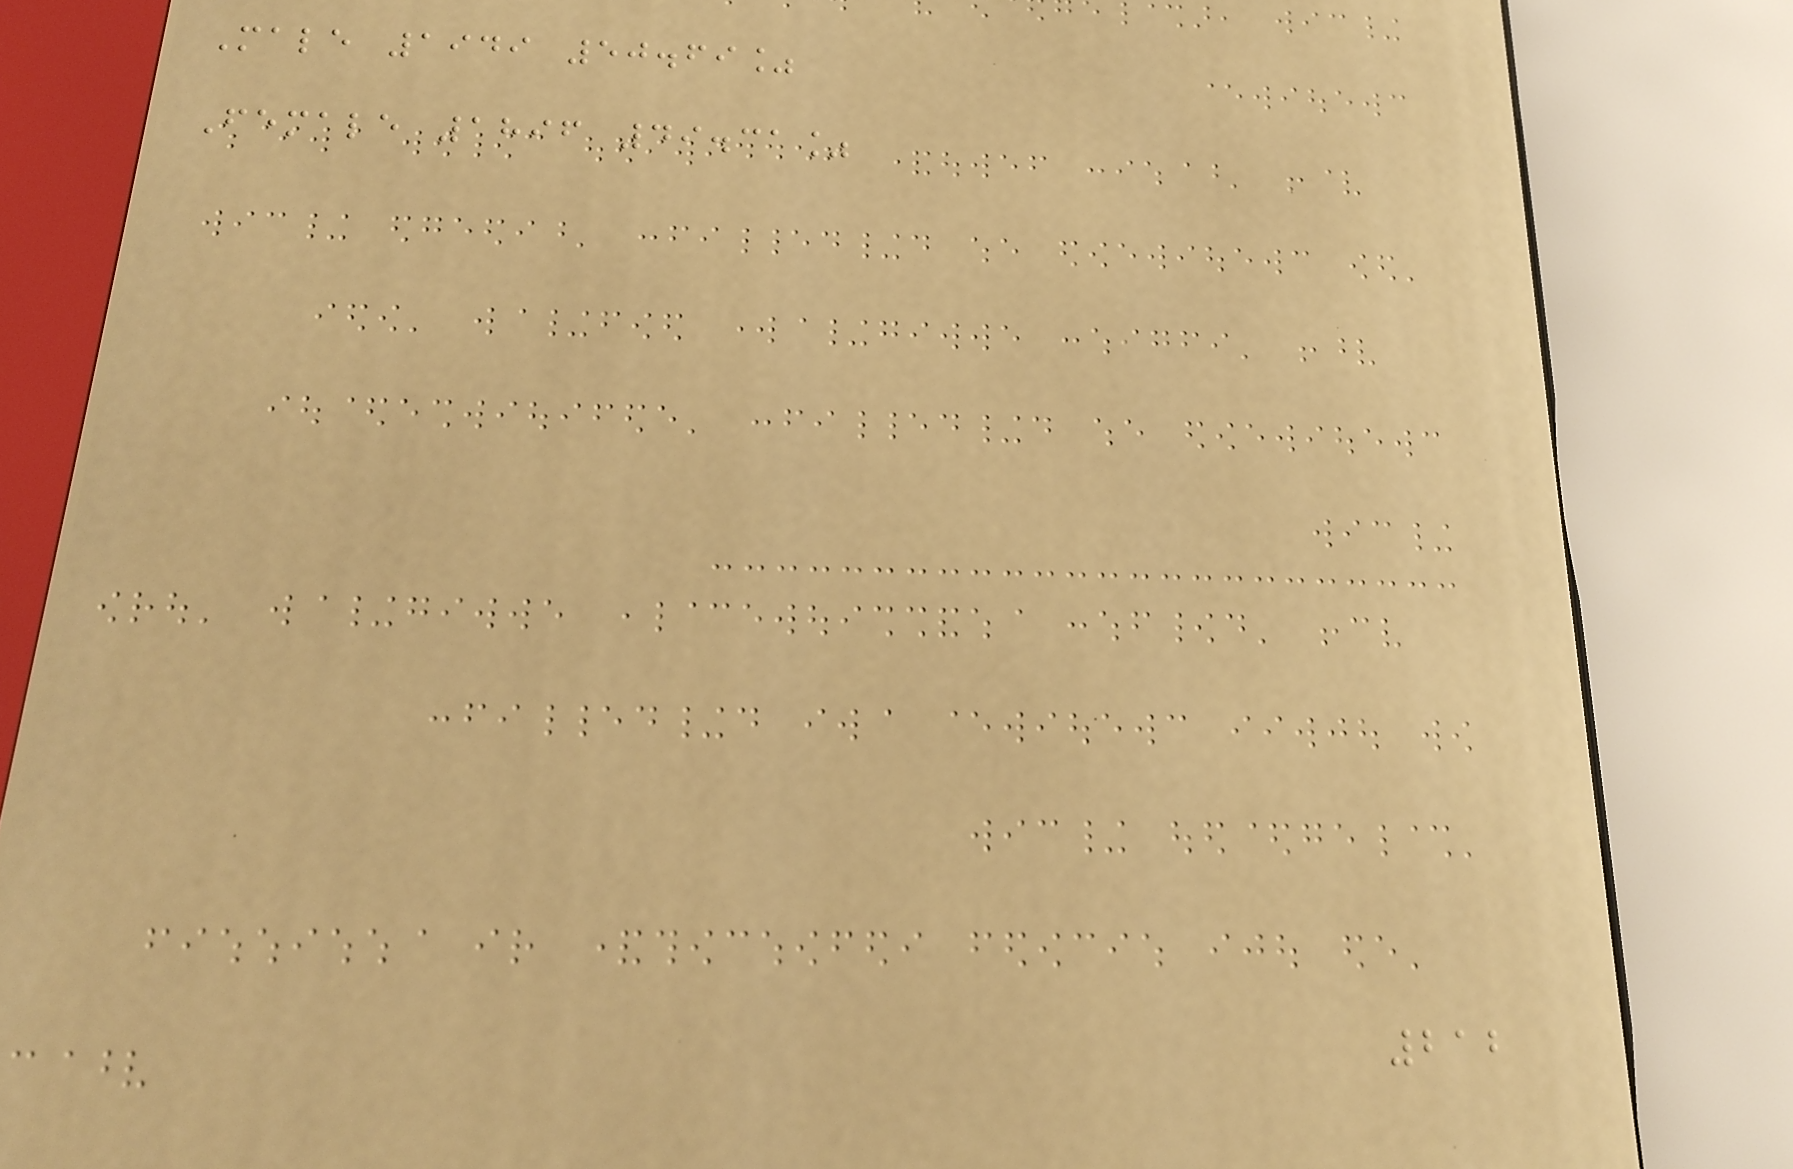Male 1949 50.69%
Female 1896 49.31%
212
